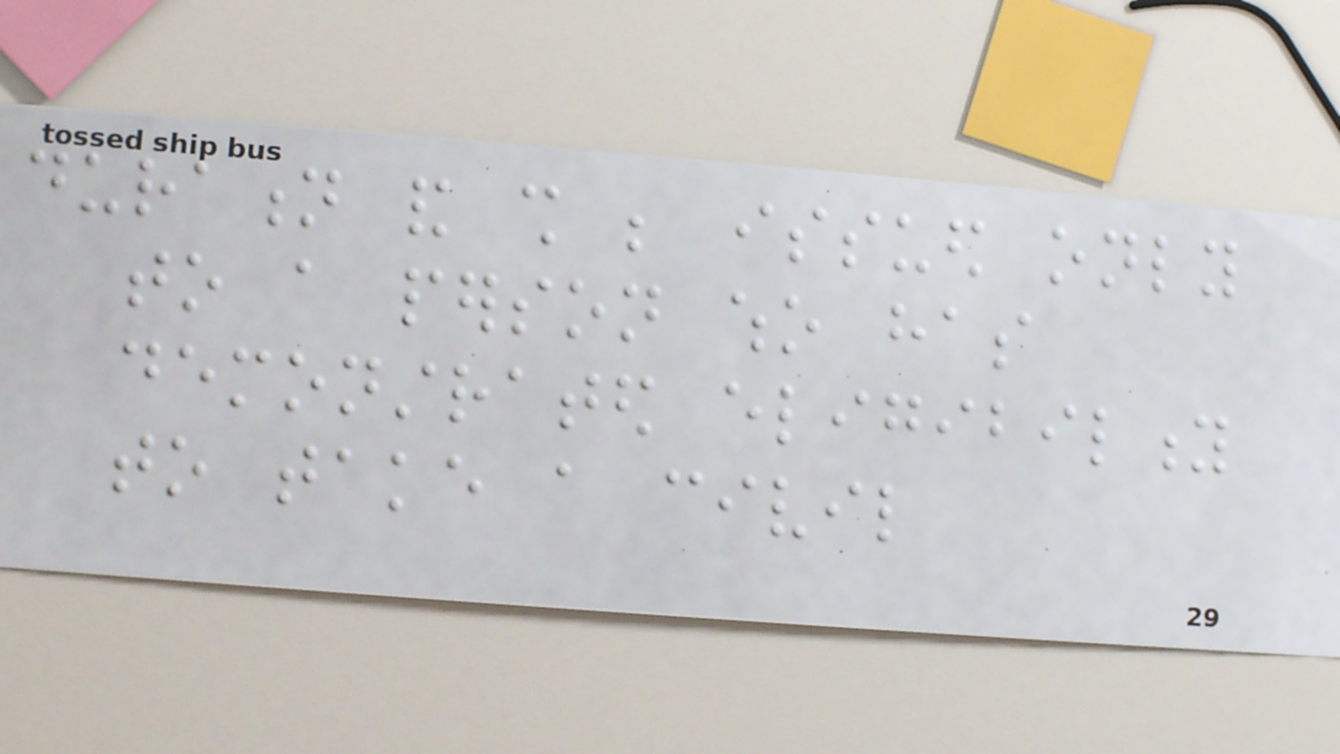duration and shall be issued only
to a person who has
demonstrated eligibility
to take a civil
